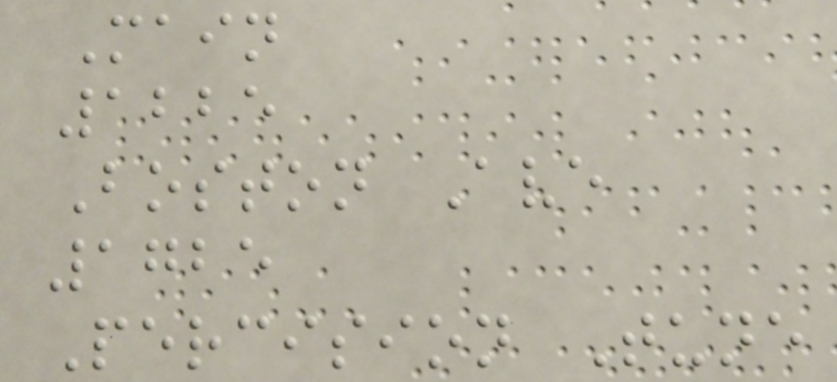Main
1225
Boston Ave
1725
Percision Tune
